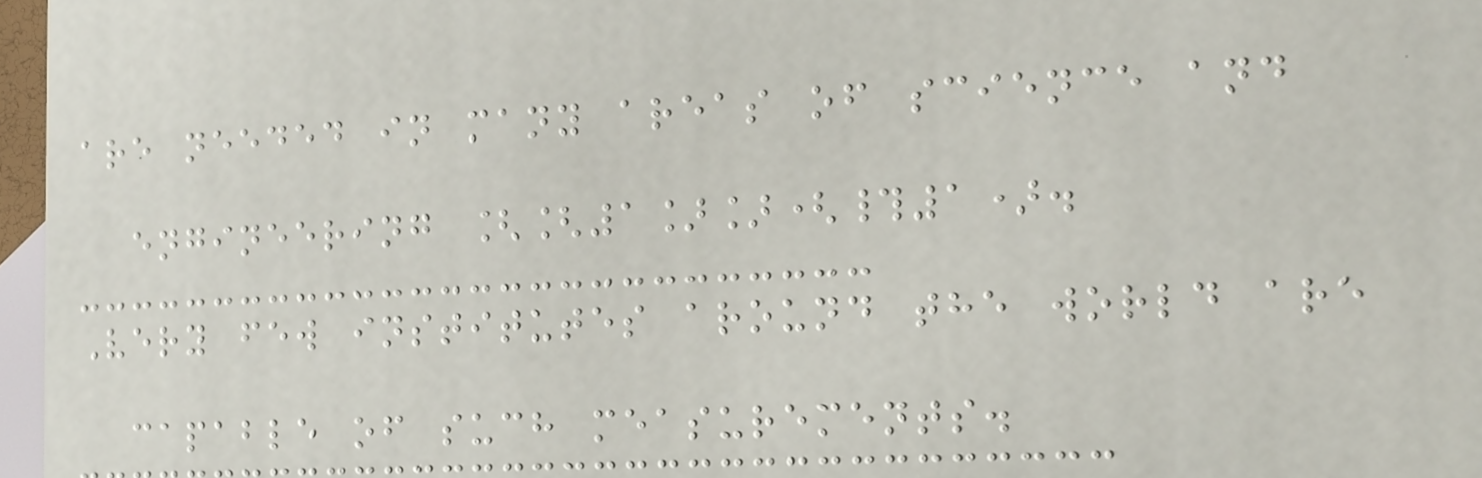are needed in many areas of science and
engineering [[1]](#1).
Very few institutes around the world are
capable of such measurements.
